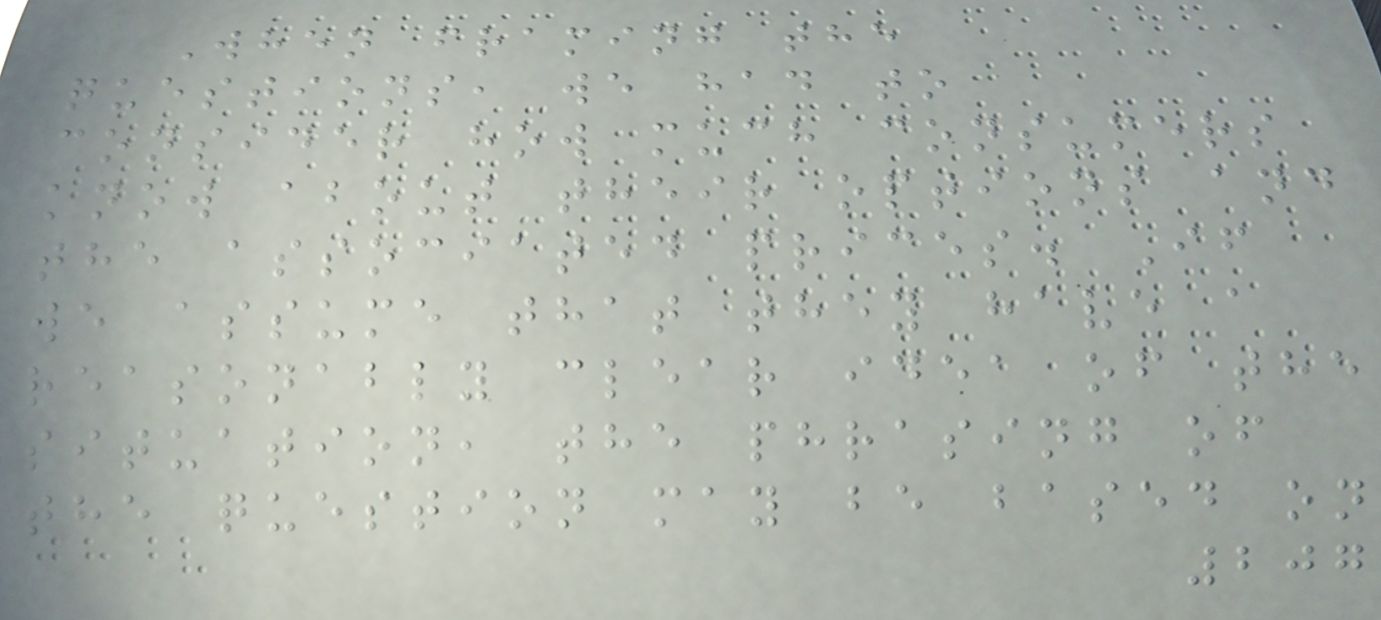When framing the
questions, we had to
consider how much consumers
know about their options and
the associated prices. If
we assume that they have a
reasonably clear idea of the
situation, the phrasing of
the question may be based on
207
